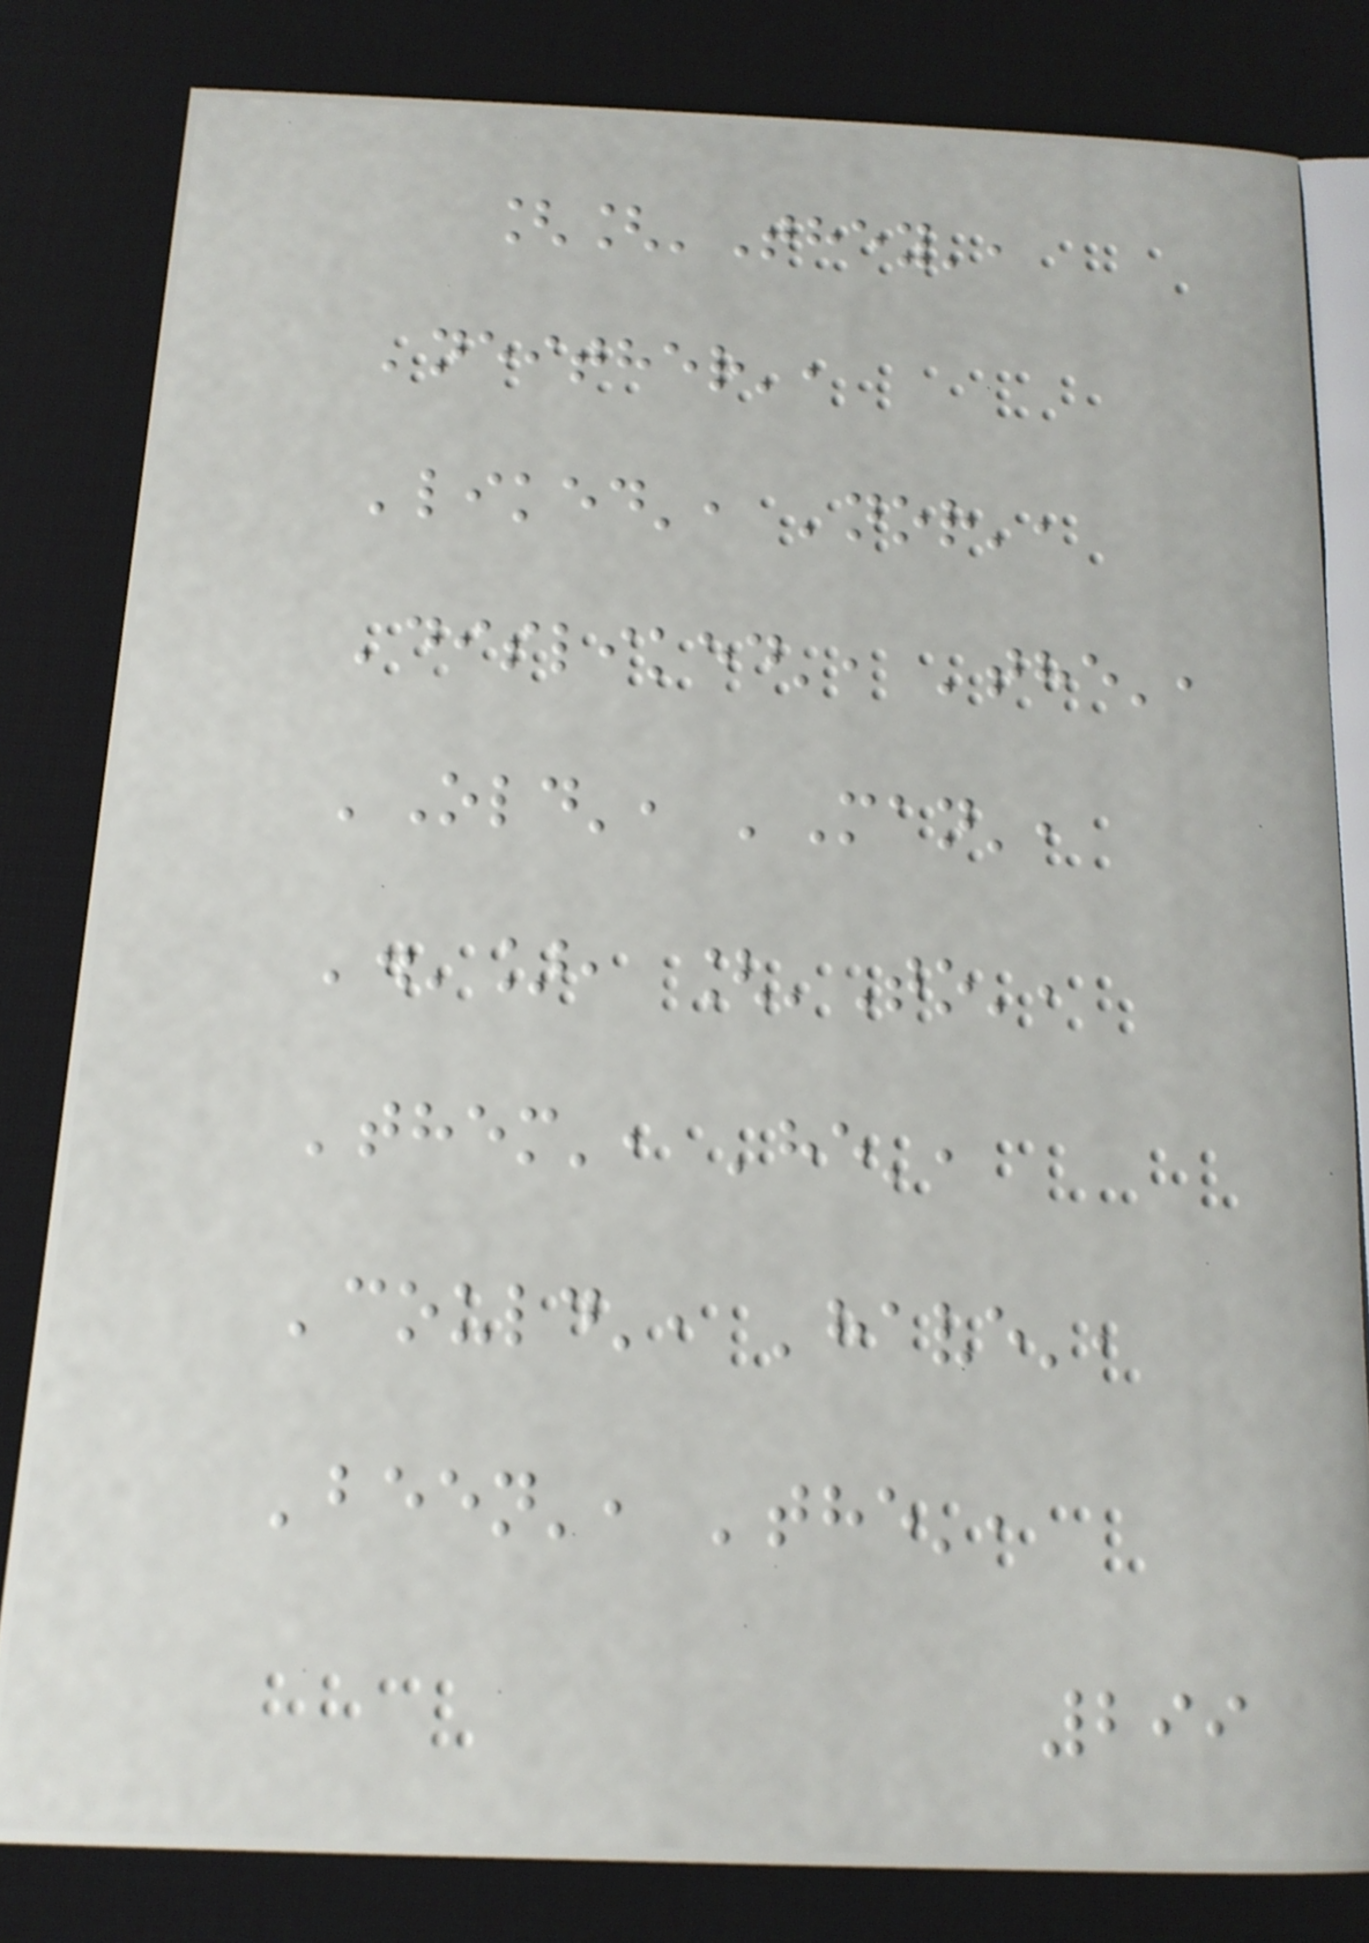[['They',
'neither',
'liked', 'nor',
'disliked', 'the',
'Old', 'Man',
'.'], ['To',
'them', 'he',
'could', 'have',
'been', 'the',
299
